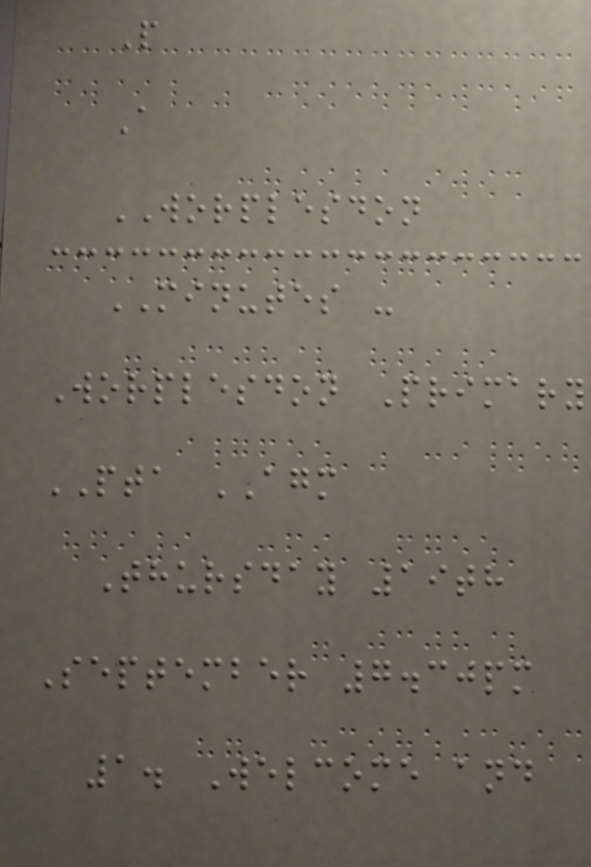P
A
WORPLESDON
MINUTES -
Worplesdon Primary
PTA AGM
Thursday 19th
September 7.30pm
1. Welcome and
